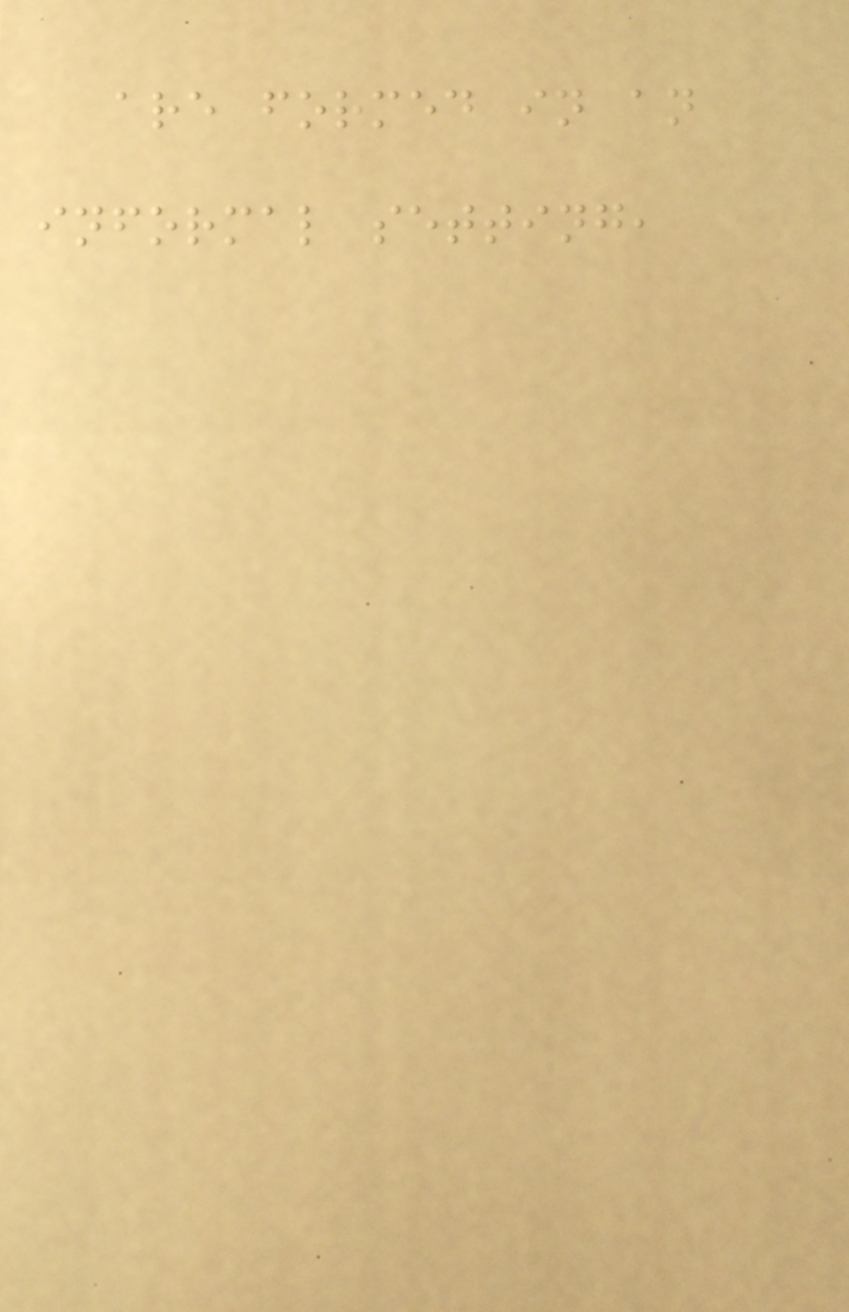are formed in an
informal setting,
